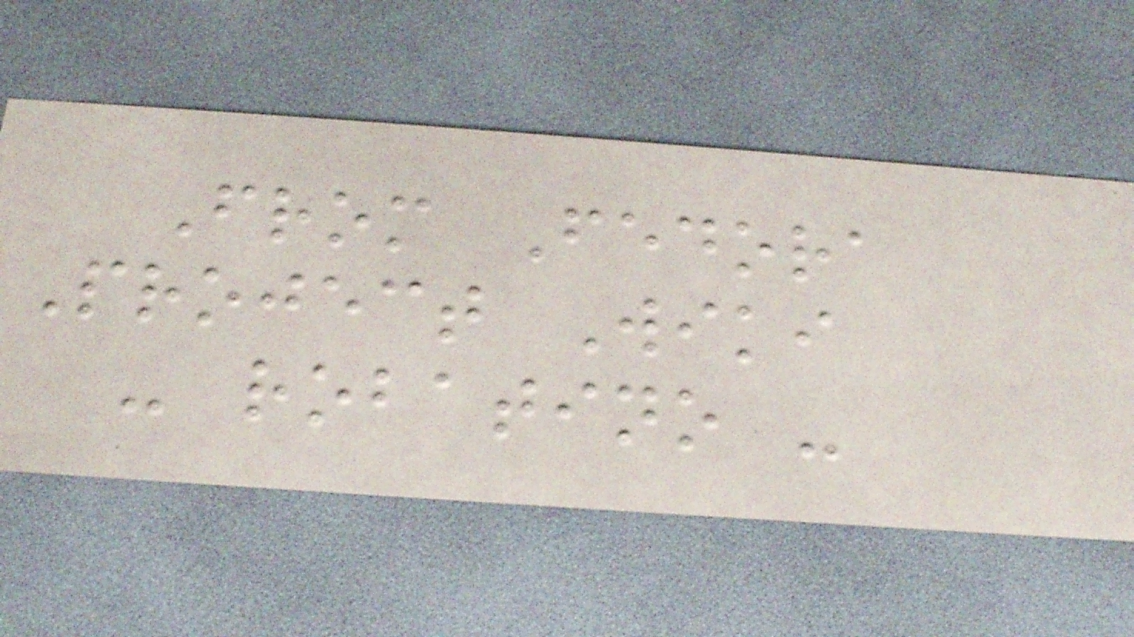From Fedora
Project Wiki
- robatino -
